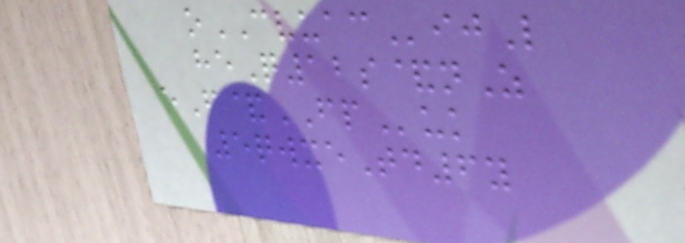oCVUACijL
heQ12s&nZ
eF&FPuk
5qwxeTd6y
